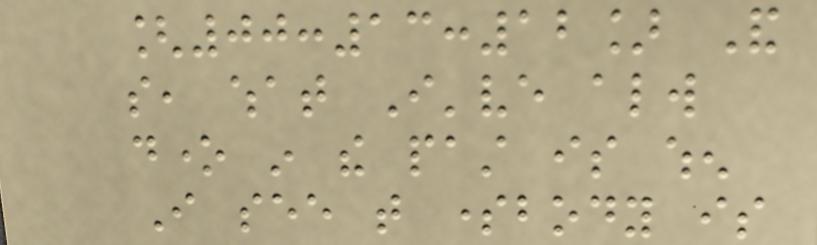[00:13:12] And
so, what I've always
done in the past is when
I see that somebody is
